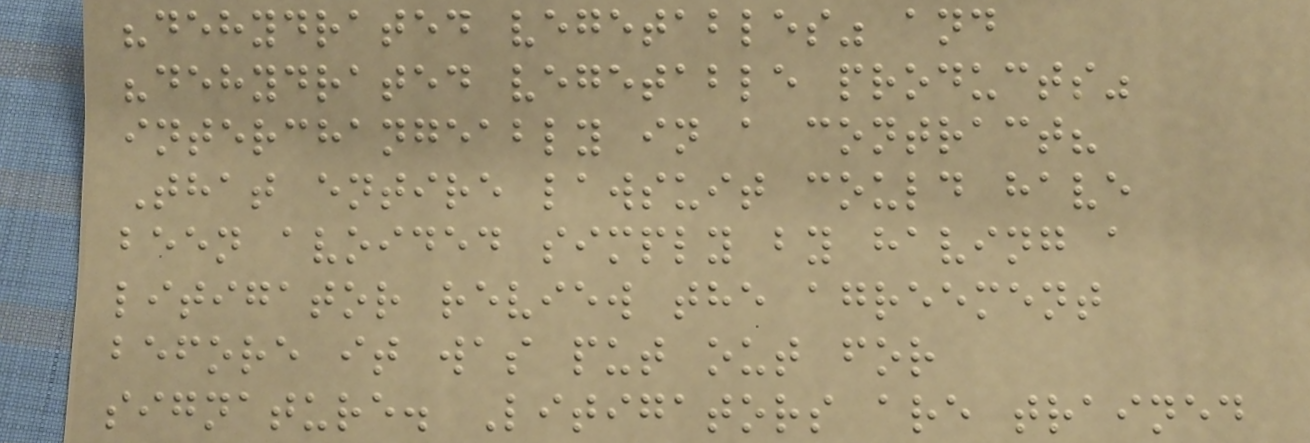"dehydrated vegetables" and
"dehydrated vegetable products"
interchangeably in a contract?
That entire lawsuit could have
been avoided simply by having a
litigator review the agreement
before it was put out for
signature. Litigators are trained
